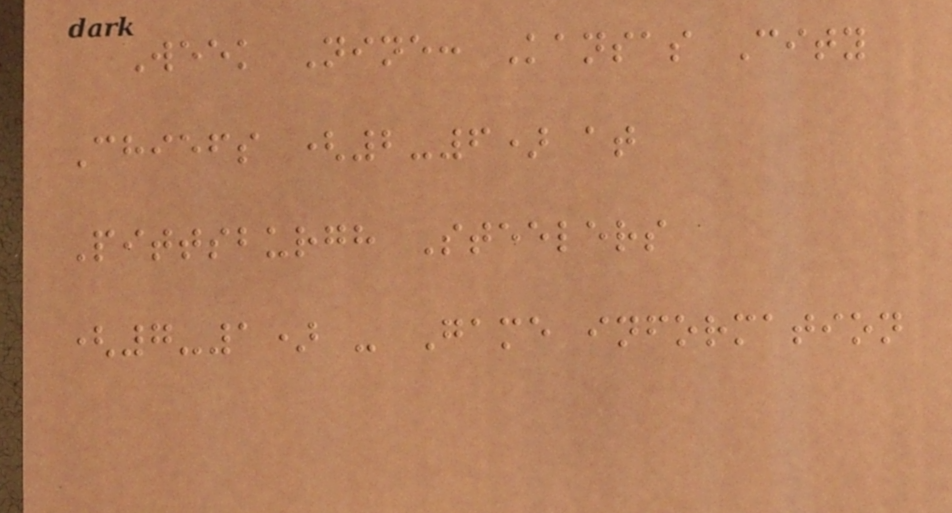Week Nine: Kansas City
Chiefs (2-6) at
Pittsburgh Steelers
(7-1) - Game information
